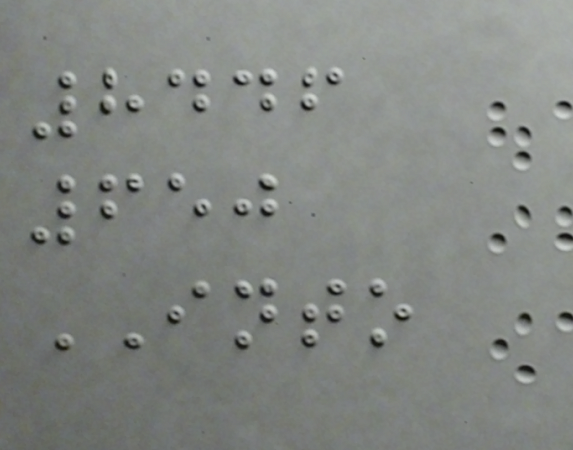8446
650
INTO
